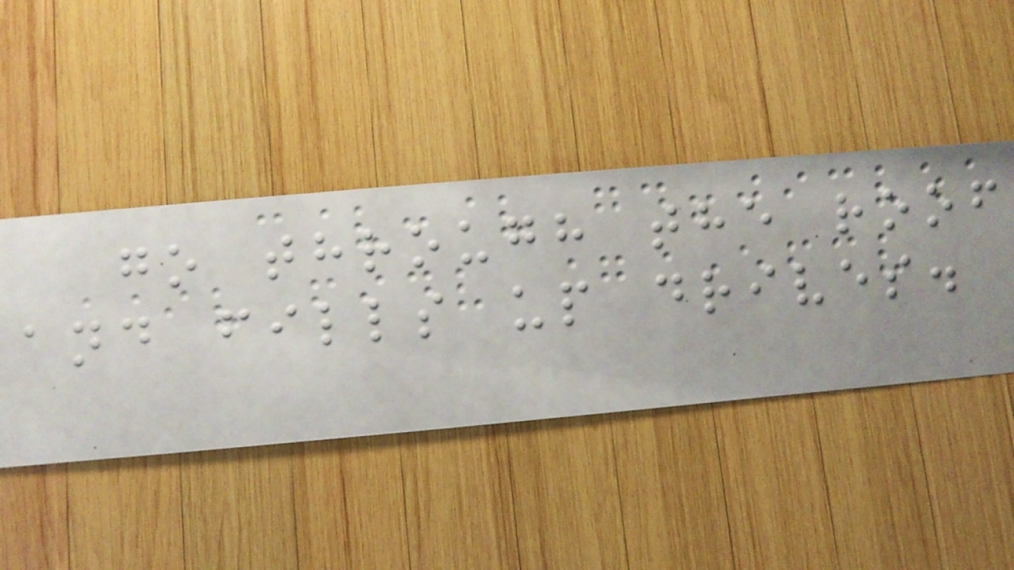go through the roof
and fills up drives.
